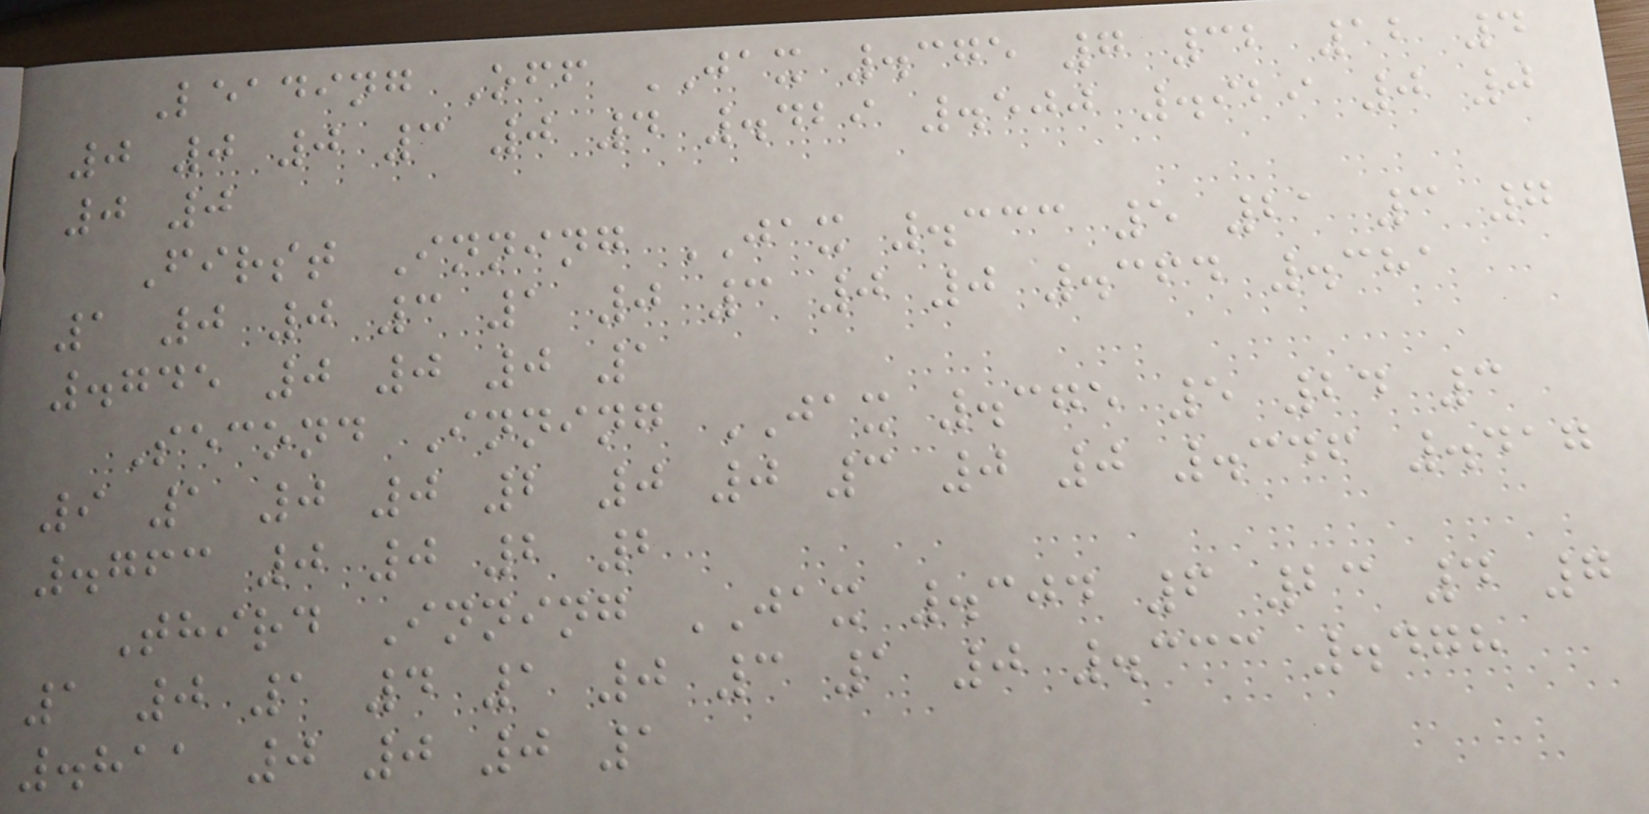Leading Off JAX .375 7 32 12 4
0 0 0 3 0 4 .429 .500 .929 0 0
0 0
First Inning JAX .333 5 21 3 7
1 0 0 3 1 0 3 0 0 .364 .381
.745 0 0 0 1
Second Inning JAX .375 5 24 3
9 1 0 0 2 0 0 3 0 0 .346 .417
.763 0 0 2 2
Third Inning JAX .304 6 23 4 7
1 0 1 4 1 0 3 1 0 .333 .478
.811 0 0 0 1
